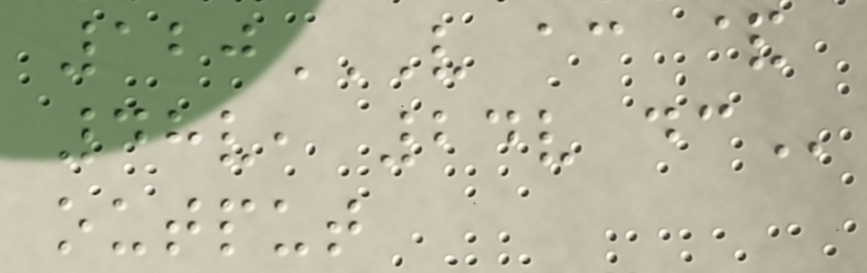120V AC &
48V, 24V DC
output
